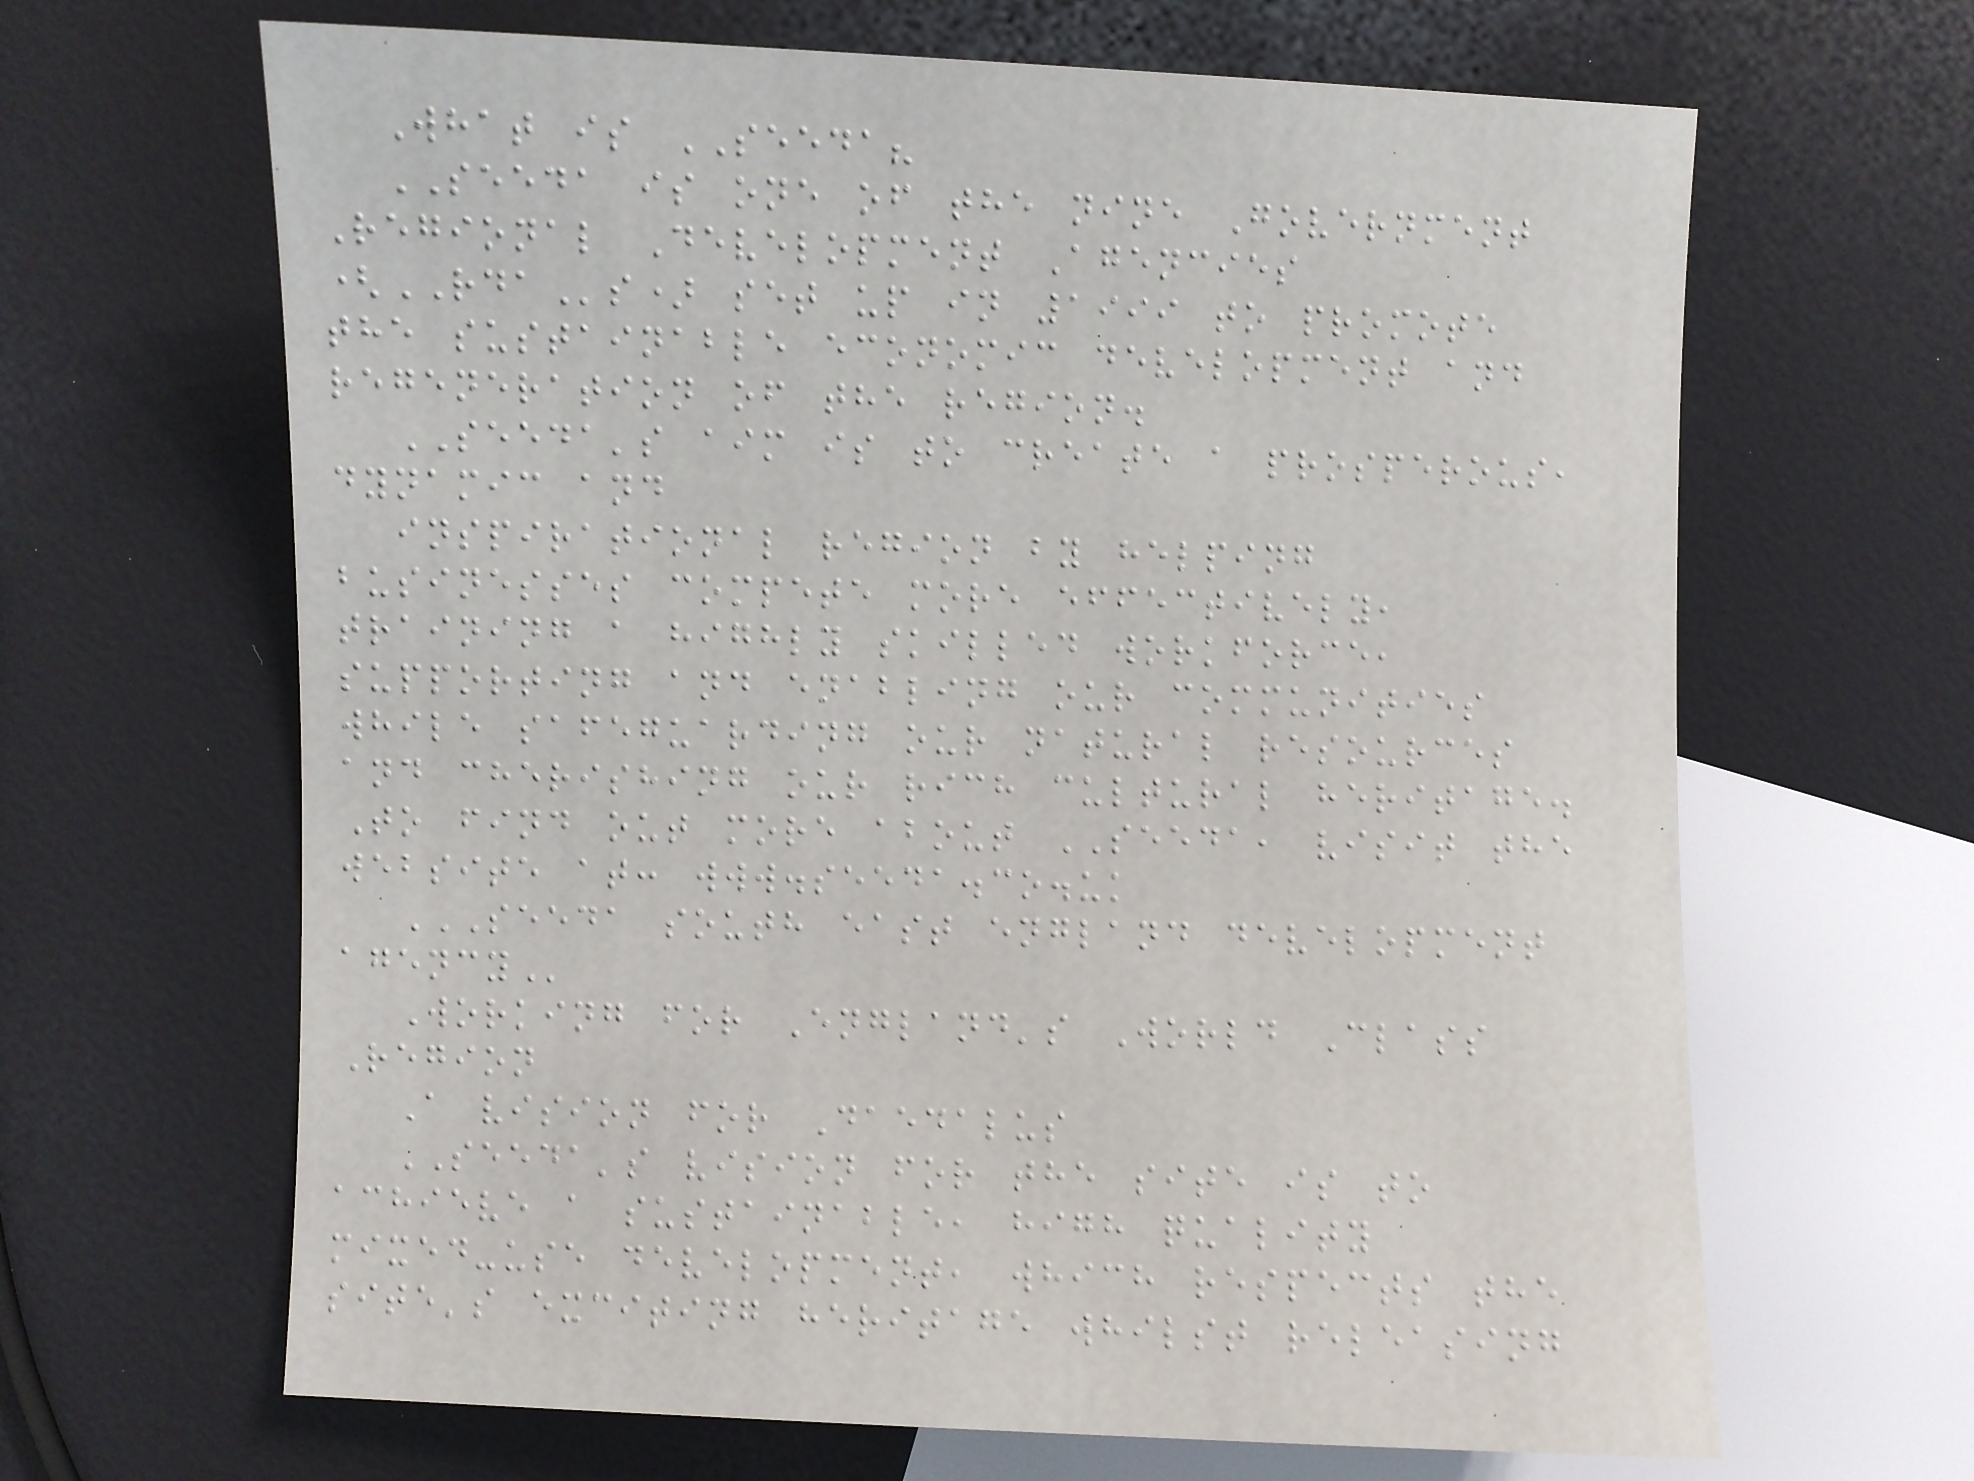What is SEEDA?
SEEDA is one of the nine Government
Regional Development Agencies
(RDAs) set up in 1999 to promote
the sustainable economic development and
regeneration of the region.
SEEDA's aim is to create a prosperous,
dynamic and
inspirational region by helping
businesses compete more effectively,
training a highly skilled workforce,
supporting and enabling our communities
while safeguarding our natural resources
and cherishing our rich cultural heritage.
To find out more about SEEDA, visit the
website at: www.seeda.co.uk
SEEDA SOUTH EAST ENGLAND DEVELOPMENT
AGENCY
Working for England's World Class
Region
A vision for Daedalus
SEEDA's vision for the site is to
achieve a sustainable, high quality
mixed-use development, which respects the
site's exciting heritage whilst releasing
